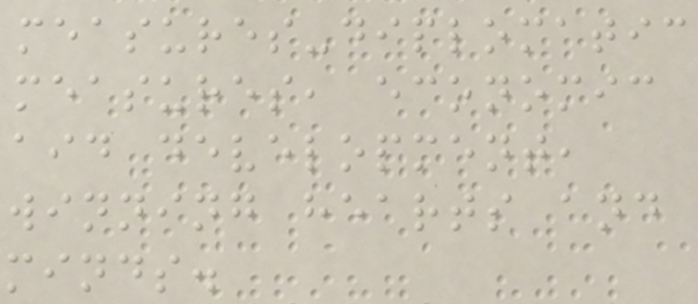measures-diplomatic
measures, economic
aid development,
winning hearts and
minds.
